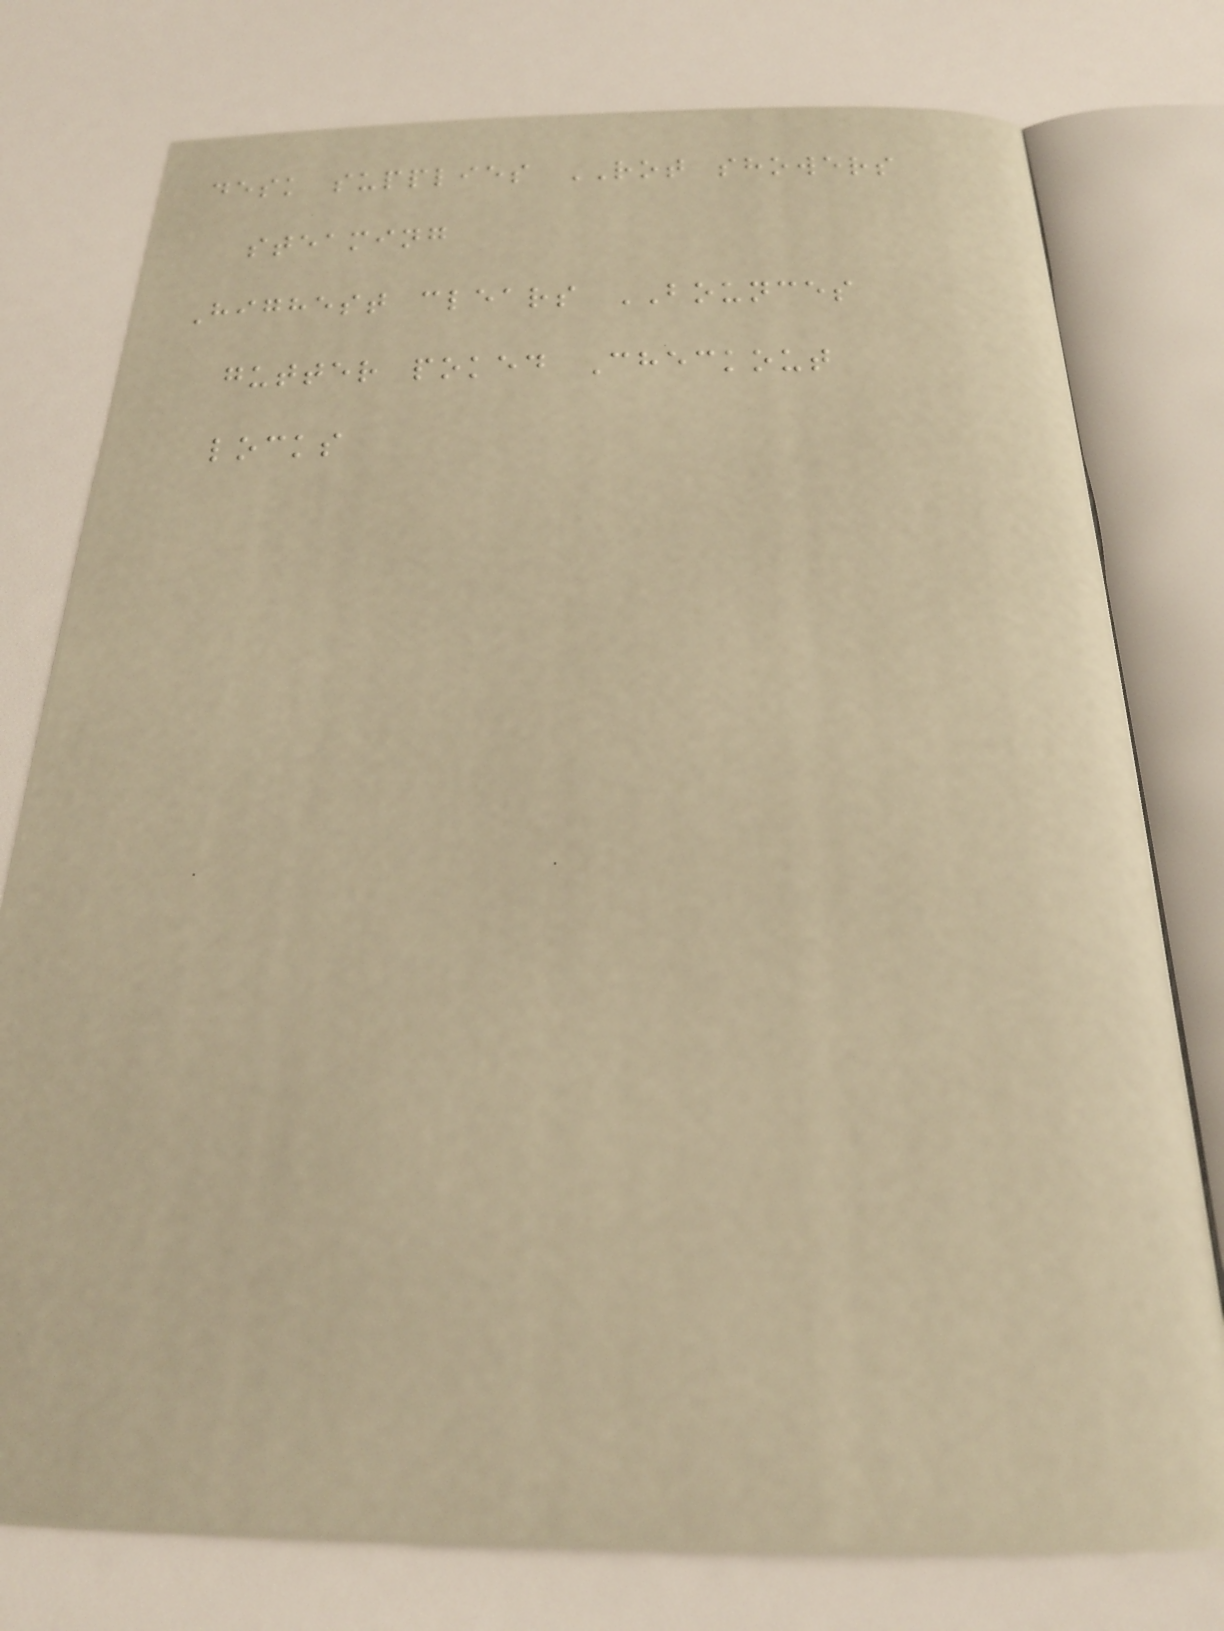desk supplies ROT showers
steaming
Highest clears BOUNCES
gutter poked Checkout
locks
